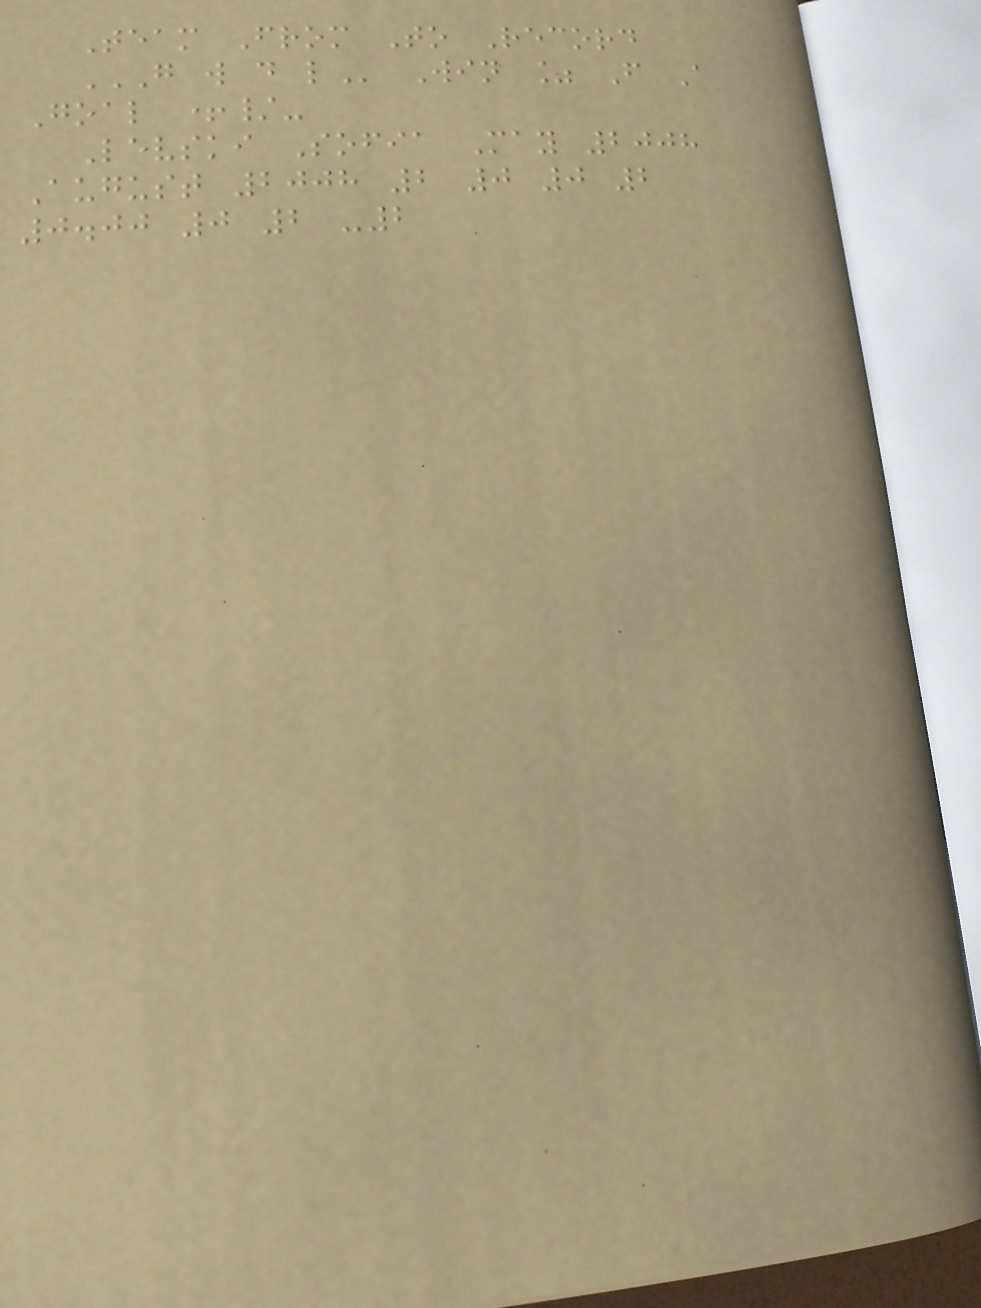Team From To Record
G W D L Win % F A
Goal +/-
Levski Sofia May 2008
August 2008 2 0 0 2
0.00 0 2 -2
